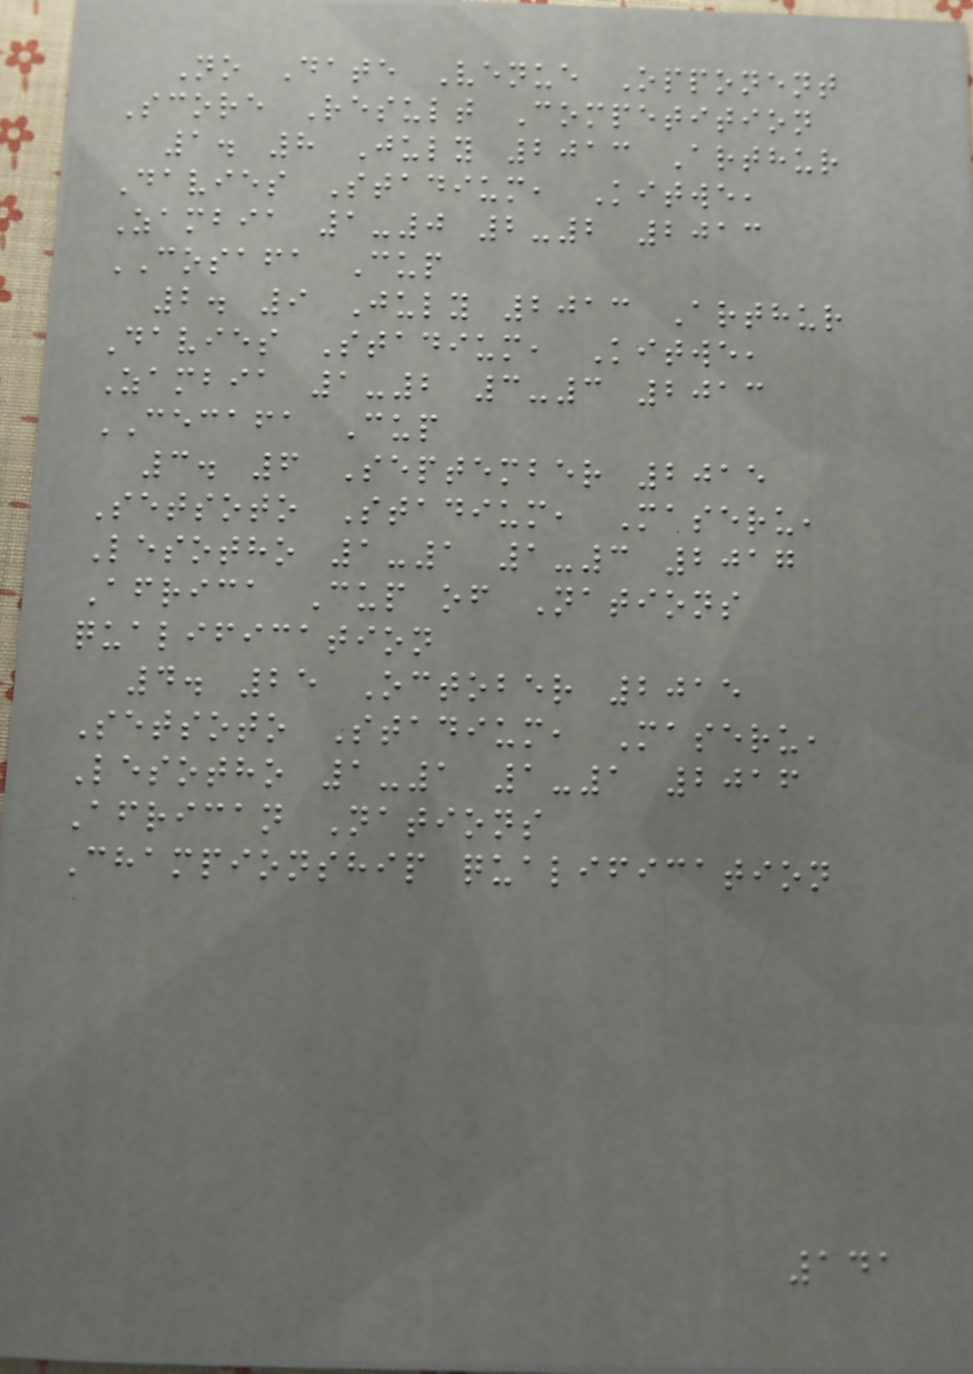No Date Venue Opponent
Score Result Competition
1. 8 July 2013 Arthur
Davies Stadium, Kitwe,
Zambia 1-0 2-2 2013
COSAFA Cup
2. 9 July 2013 Arthur
Davies Stadium, Kitwe,
Zambia 1-2 3-3 2013
CECAFA Cup
3. 6 September 2015
Setsoto Stadium, Maseru,
Lesotho 1-1 1-3 2017
Africa Cup of Nations
qualification
4. 25 October 2015
Setsoto Stadium, Maseru,
Lesotho 1-1 1-1 2016
African Nations
Championship qualification
141
